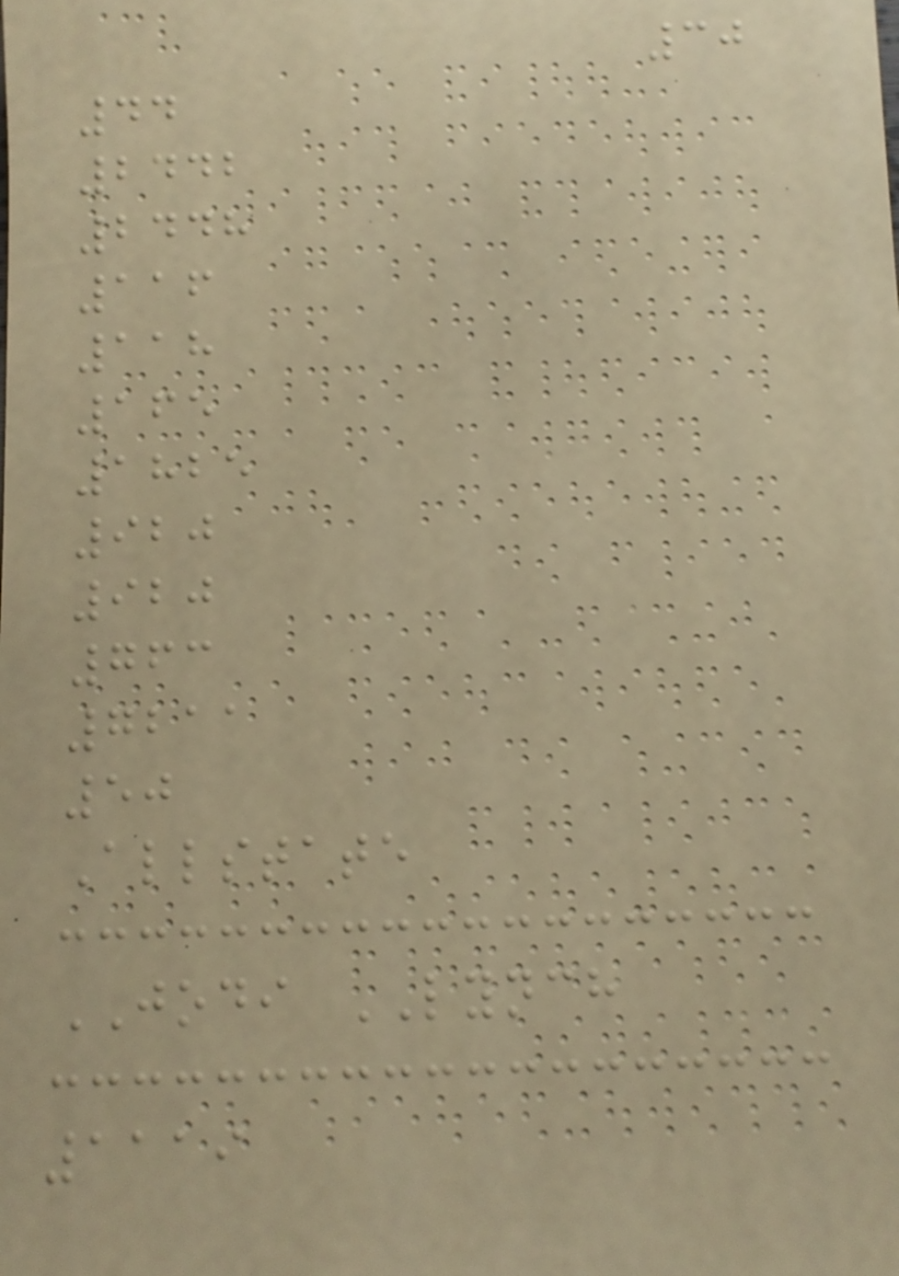30
44
2442
2448
116
118
165
1825
920
920
763
7211
50
Allstate
JODI LYNCH
1119
